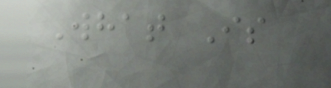What Is
